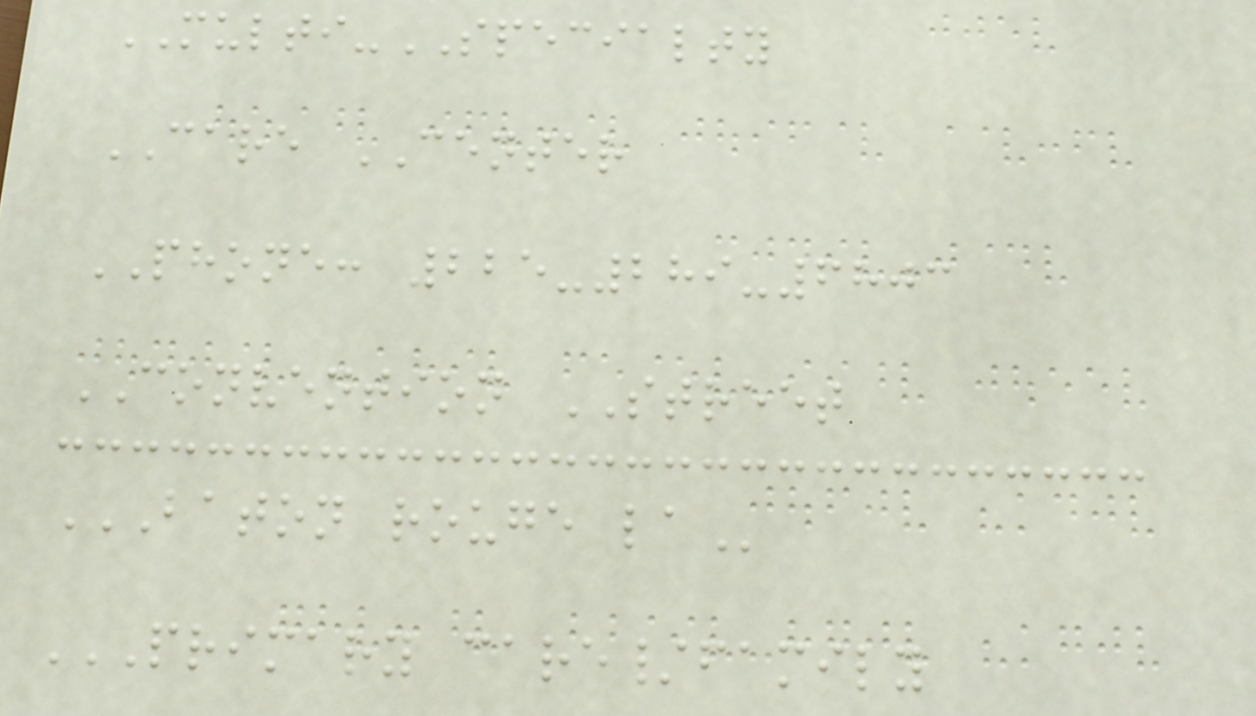MULTI-SPECIALTY
CARE CENTER
PHONE: 225-289-6803
CONVENTION STREET
BATON ROUGE LA
PRIMARY CARE/FAMILY
